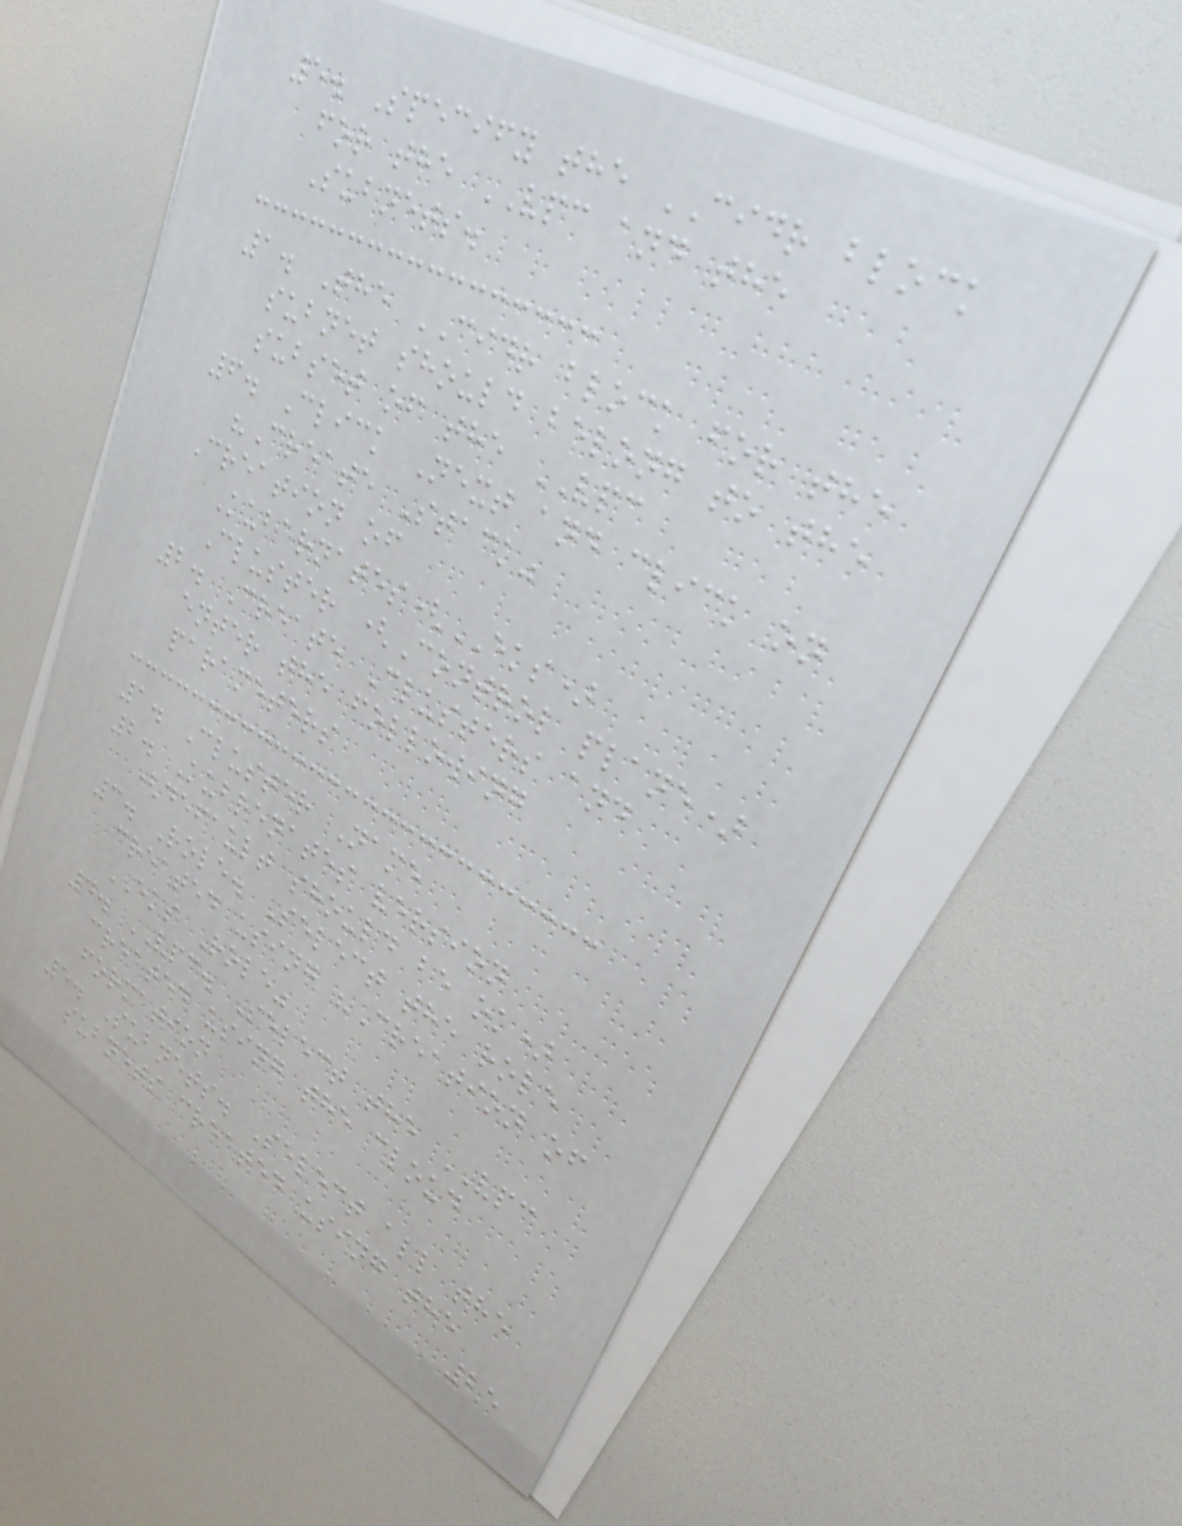5. Specify the CIDR block
for the VPC and the
Subnets.
1. The CIDR block for the
subnet should belong to the
subset of the VPC
6. Click Next and click on
"Create Stack"
Creation of
Kubernates(EKS)
Cluster (Control plane)
2. Create Clusters and
enter the following
parameters
1. Cluster Name
2. Kubrenates version
(default should be ok)
3. Role. Select the role
created using "Creation of
EKS Role"
4. VPC. Select the VPC
created using the cloud
formation
5. Subnets. Select all the
subnets created using the
25
